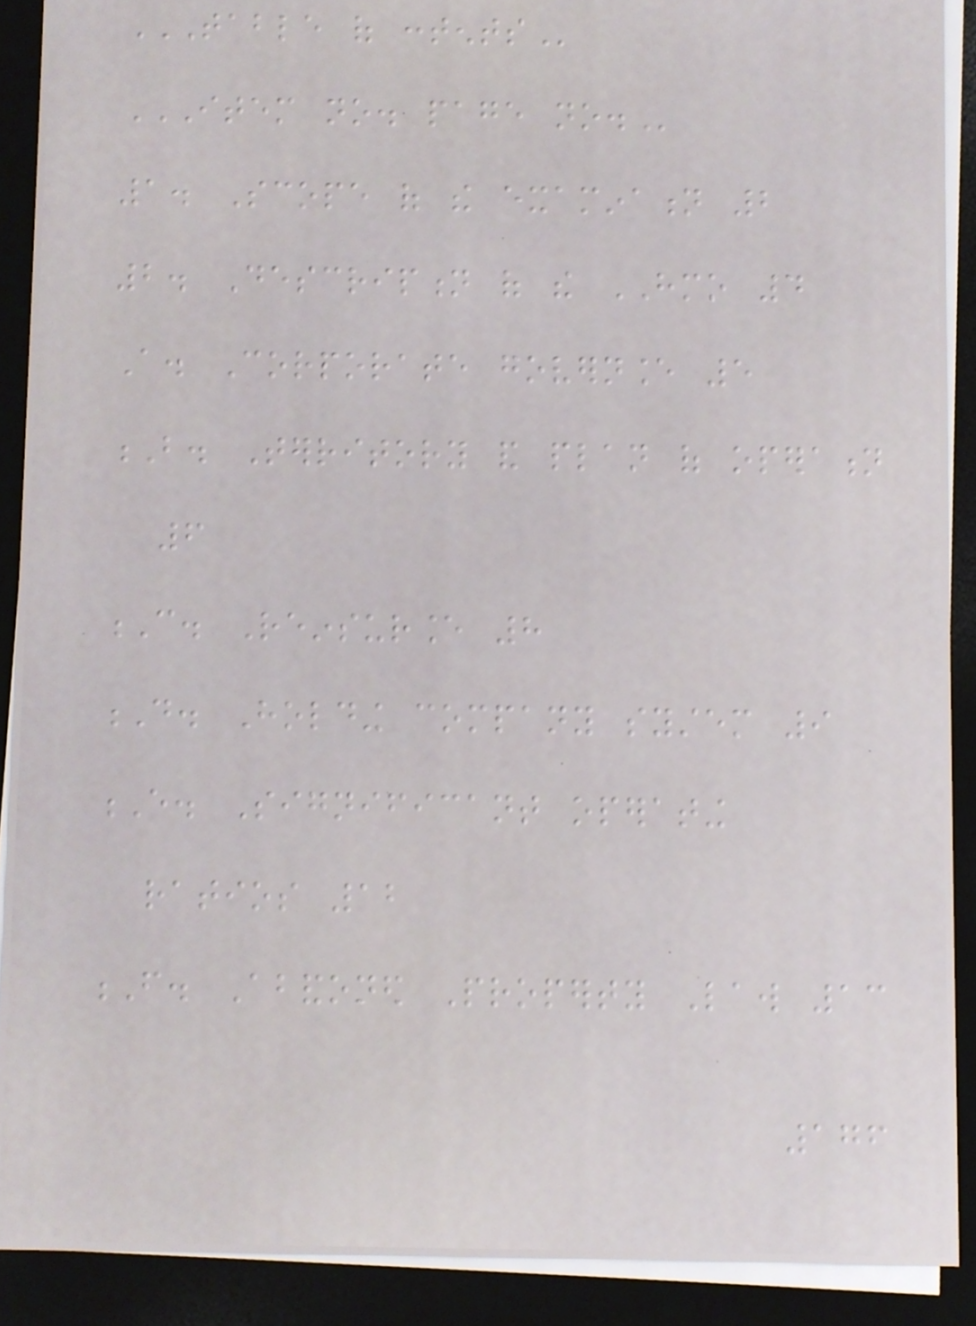TABLE OF CONTENTS
ITEM NO. PAGE NO.
1. Scope of the examination 2
2. Description of the HMO 4
A. Corporate governance 5
B. Territory and plan of operation
6
C. Reinsurance 8
D. Holding company system 9
E. Significant operating
ratios 12
F. Abandoned Property Law 13
176
